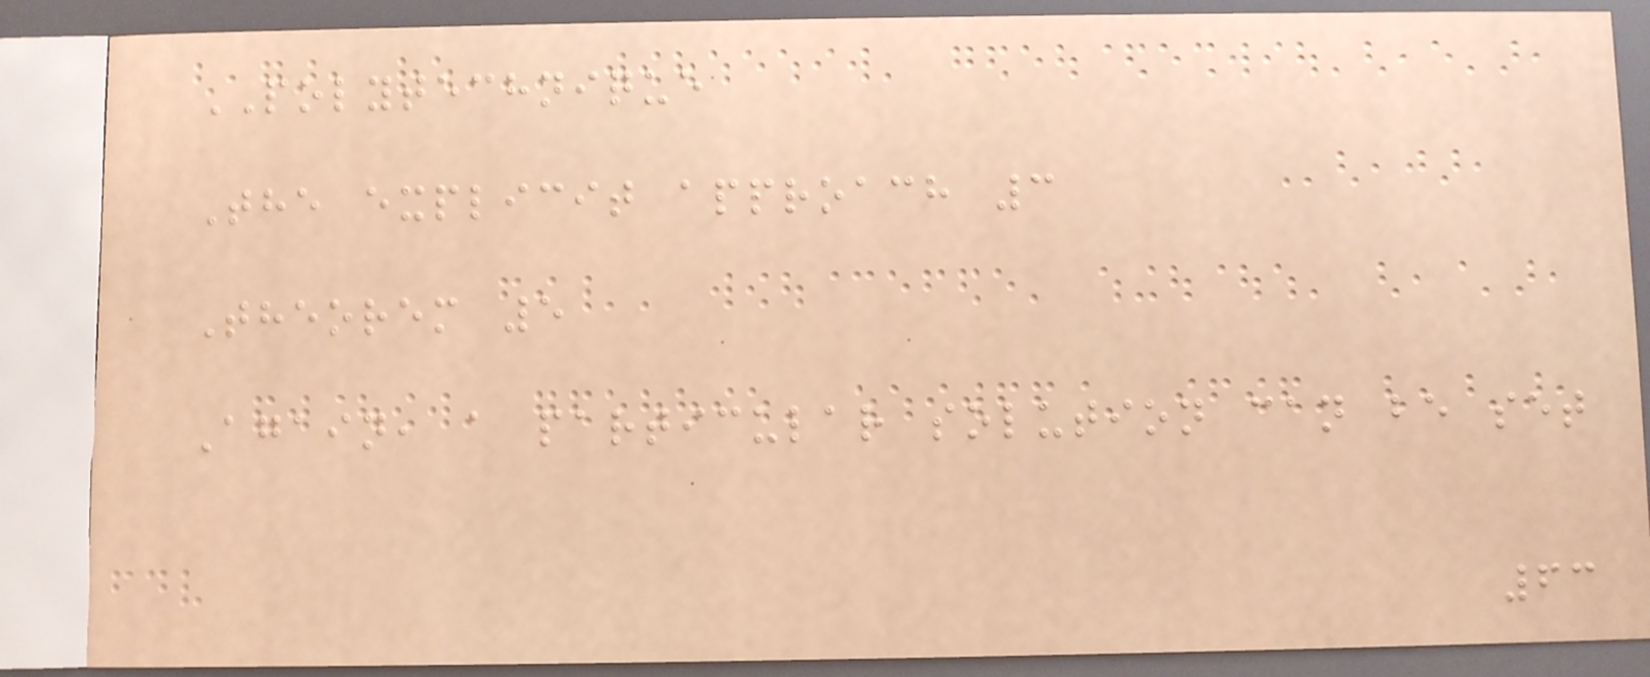POLYTECHNIQUE
The explicit approach 3
Theorem 5
Again, a particular solution can be set
63
